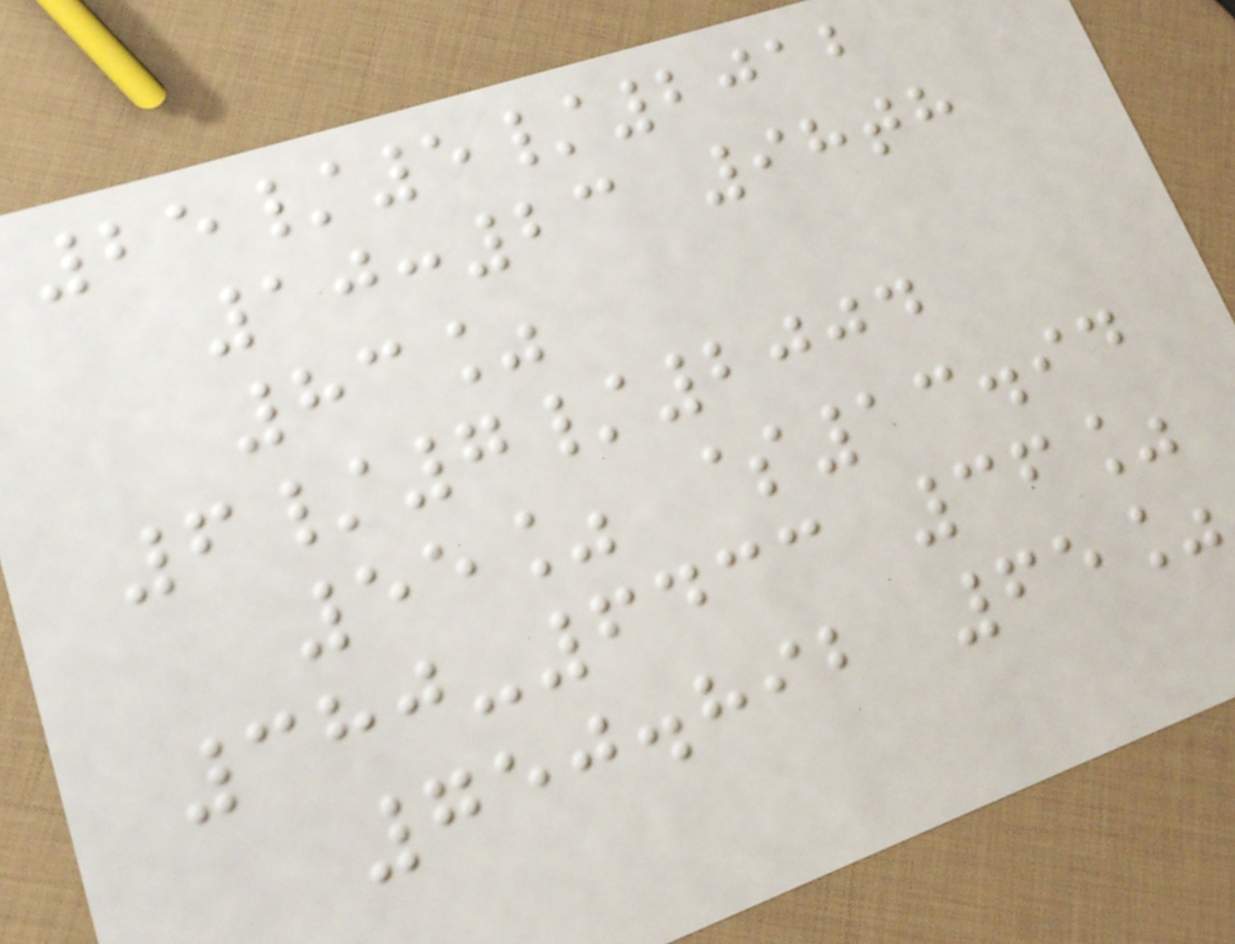25/5/2012
10:23 98th
83%
6/7/2004
55% $13.94
380-6433 36%
750.892 65%
